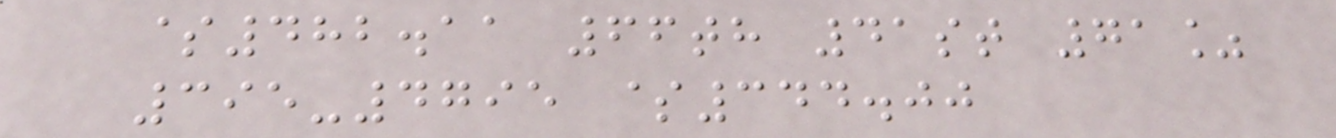$482.11 66th 41st 71%
395-4795 $344.00
